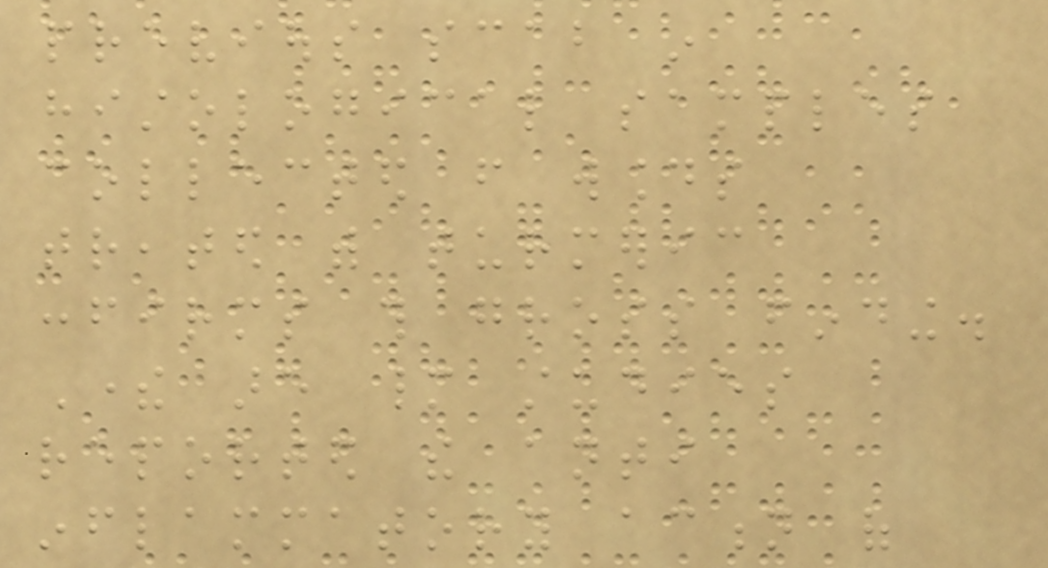previous scab in
histological samples
collected from wounds
treated with turmeric
confirms this gross finding.
There are many studies
reported the anti
inflammatory action of
